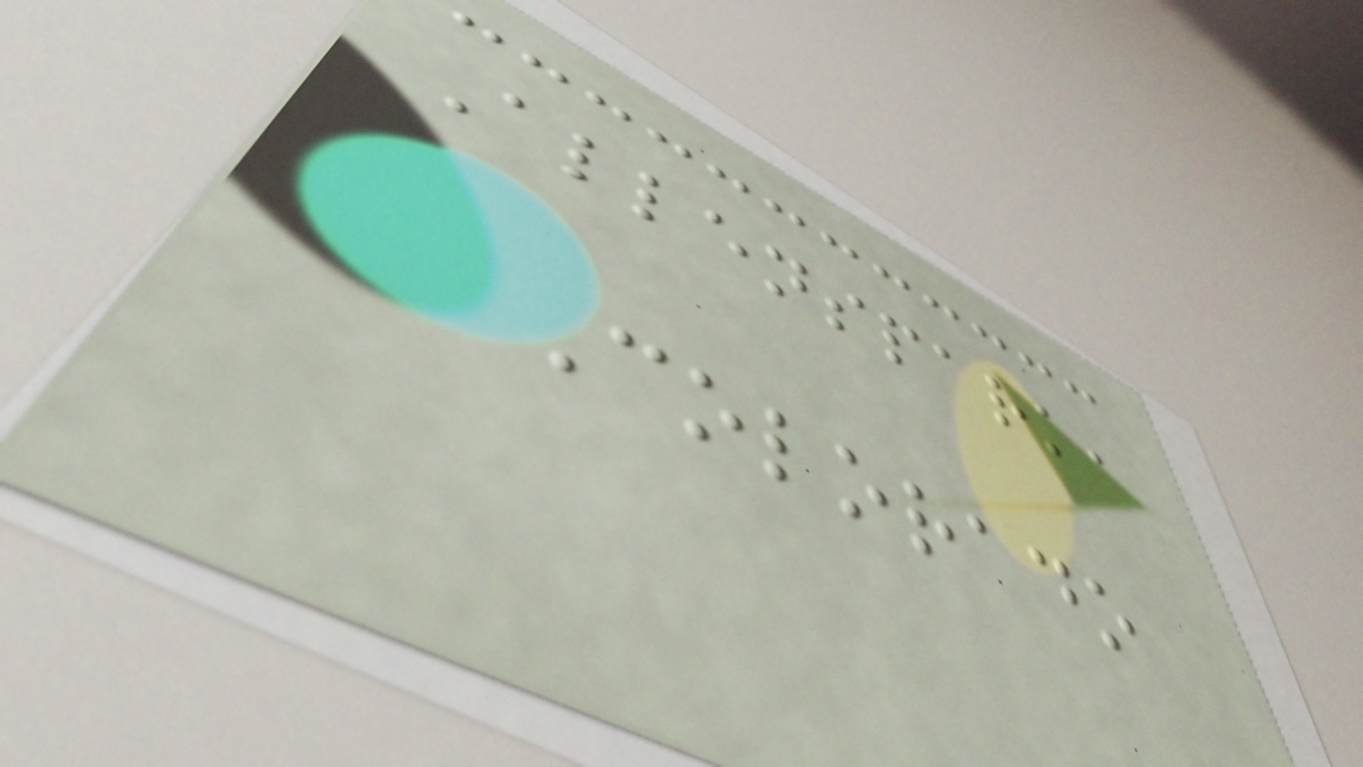Allenspark,
Colorado
